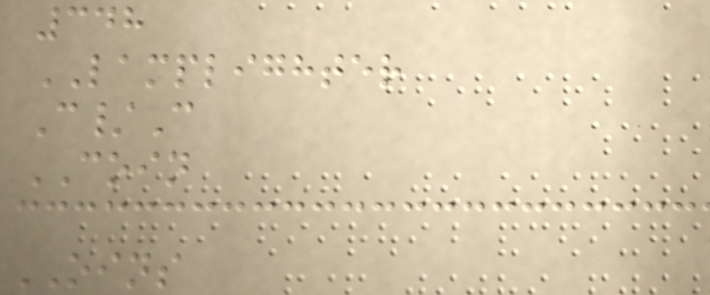348
LAMPLIGHTER
C/C
COIN
OINS
